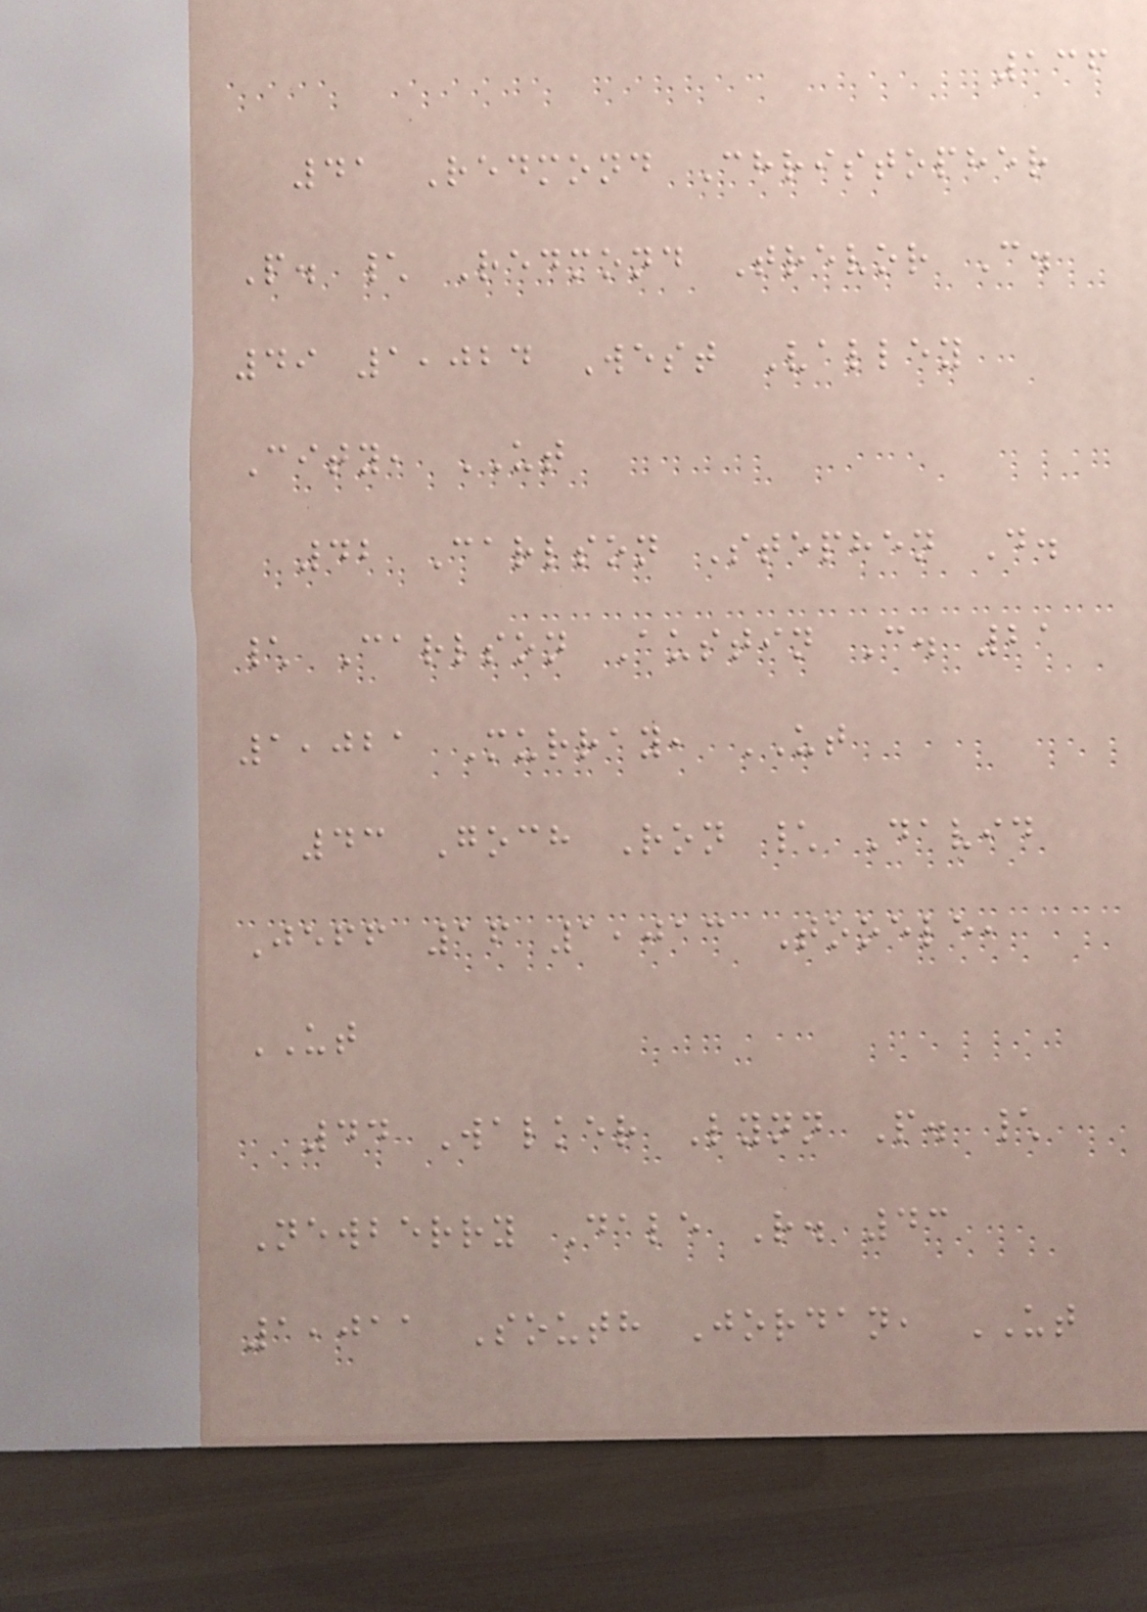136
41 Redmond Christopher
P. \ Redmond Trevor C.
49 1,024 West Valley
City, UT
42 Carlson Stephen D.
\ Carlson Austin C. 21
1,021 Murray, UT
43 Goch Ron \ David
Jeff 16 1,013 Tooele,
UT
44 Walker Lynn P. \
Newberry Dale R. 43
1,011 South Jordan, UT
